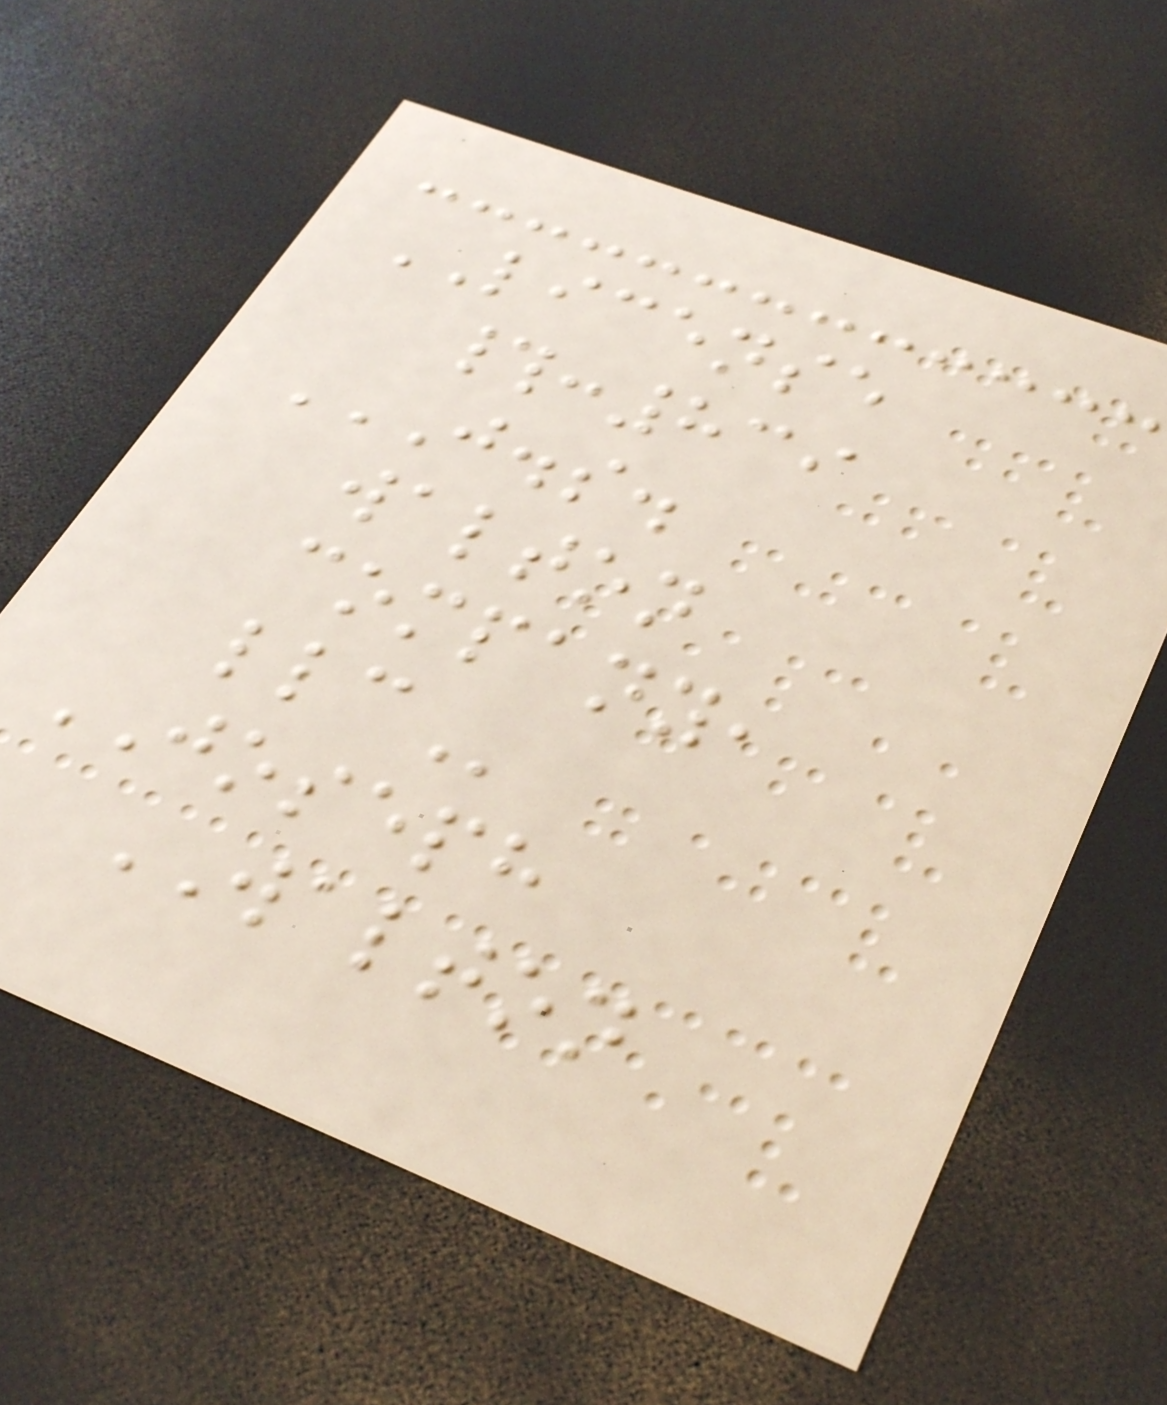LICENSE
#:839
J.S.
WALTON
COMPANY,
LLC
JOSEPH
WALTON
